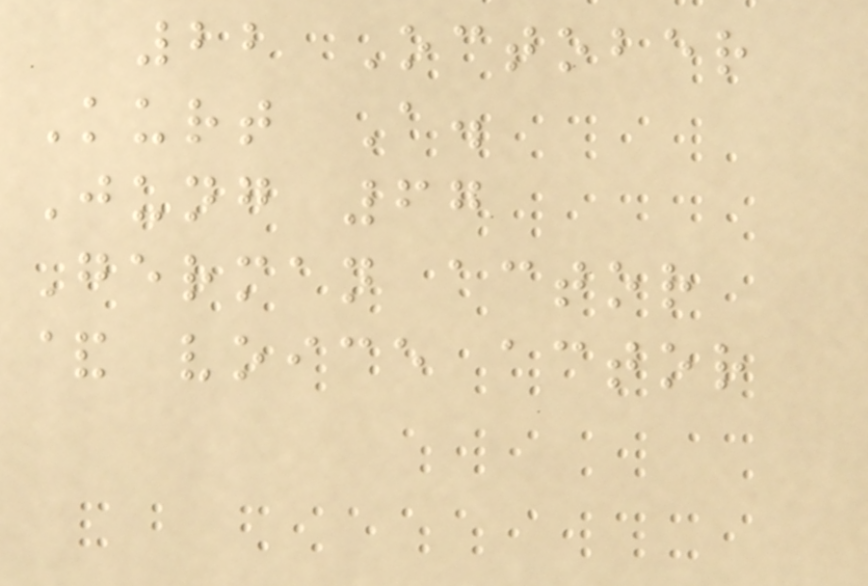22 October
Kurt A.
Jung 67
German actor
& voice actor
